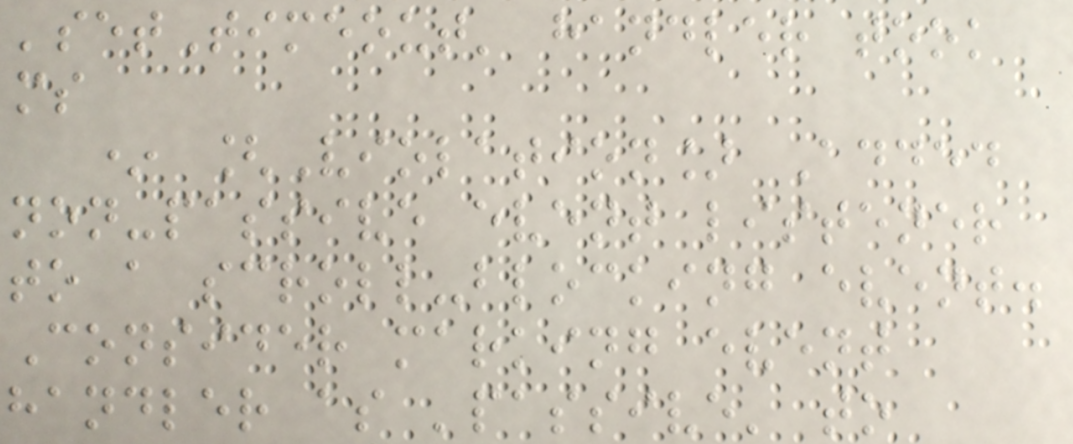'setTimeout' handler took
ms
* [Violation] Added
non-passive event listener
to a scroll-blocking event.
Consider marking event
handler as 'passive' to
